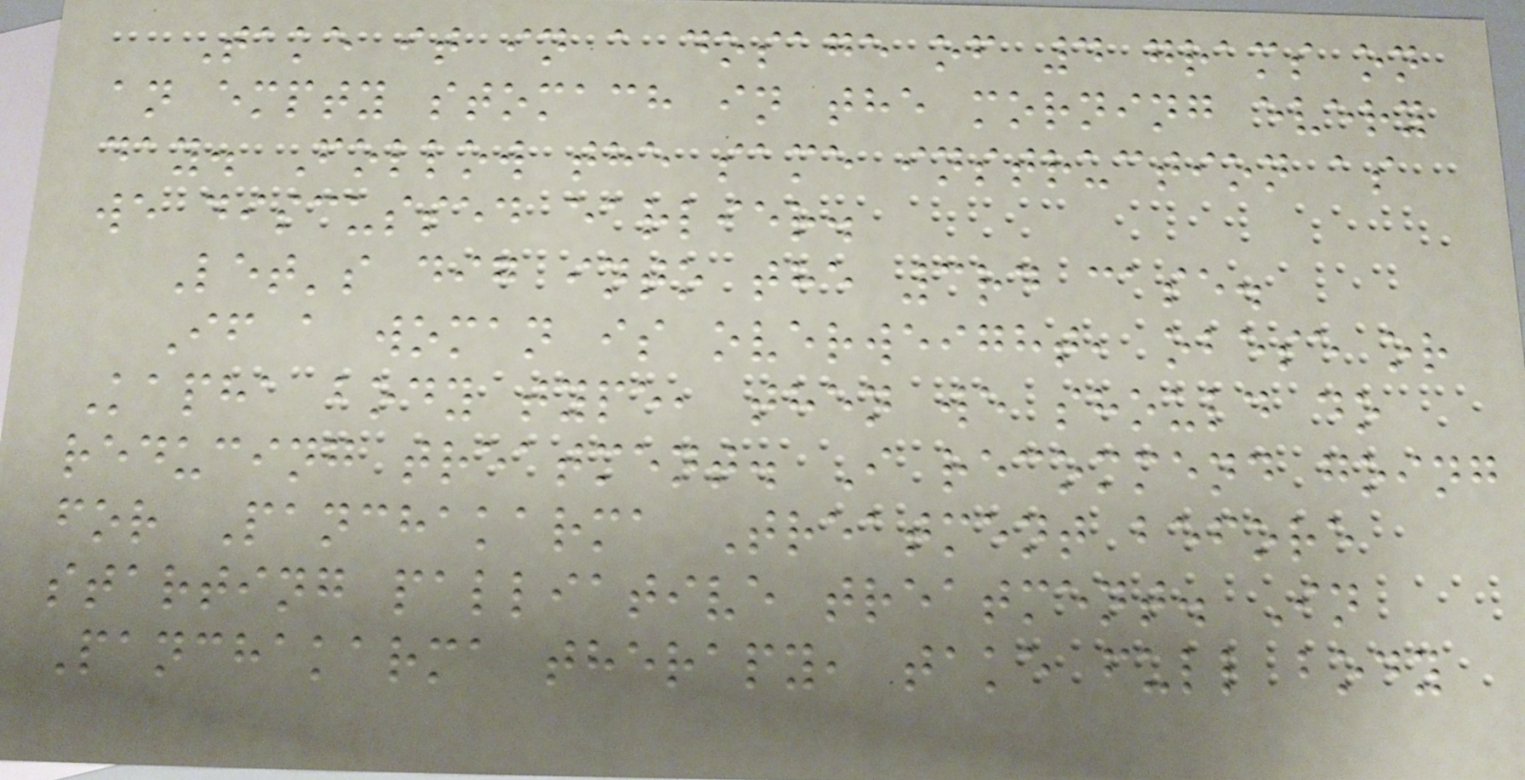Take it in a dosage of 4 grams on
an empty stomach in the morning every
day. Follow the same instruction as
we discussed earlier.
Let's dig into the 3rd case.
If a woman is overweight, obese or
Kapha body type, then we should do
reducing treatment. I recommend going
for Panchakarma Treatment before
starting palliative treatment. In
Panchakarma therapy, take full body
